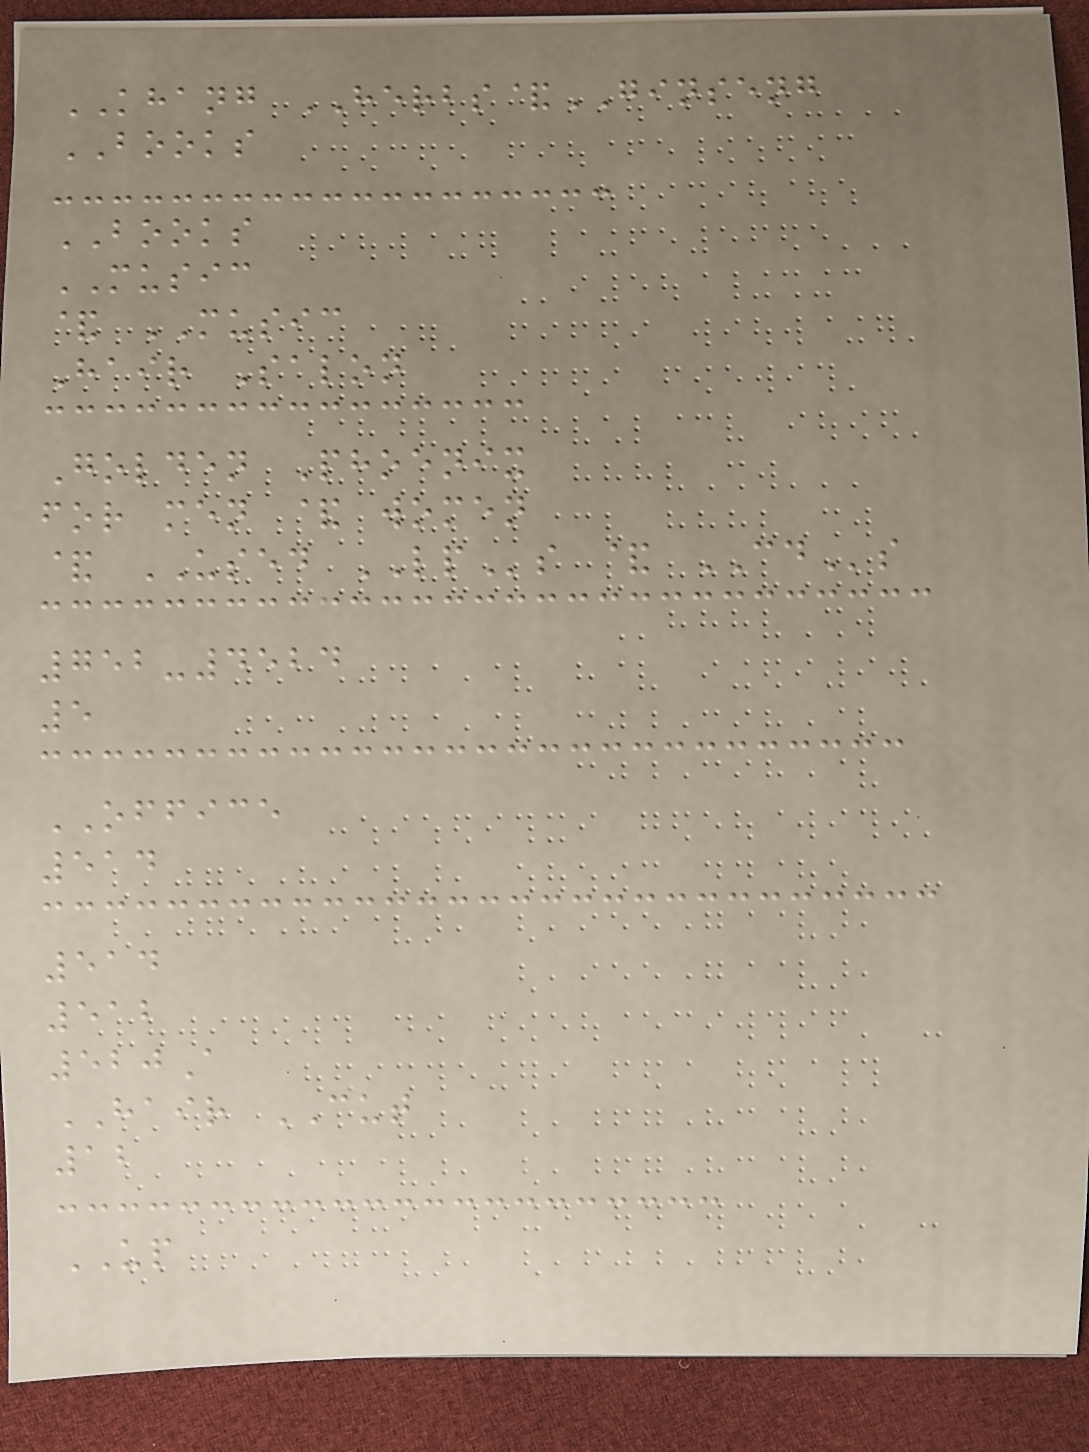KHANG HERBS&GINSENG
BOOKS
BOOKS
MUSIC
& MUSIC
Hair Salon
Golden Phoenix
for men & women
& USED LPs & CDs
752-4524
5
OFFICE
514
514
512
520A
HAIR CUT
12
UP
